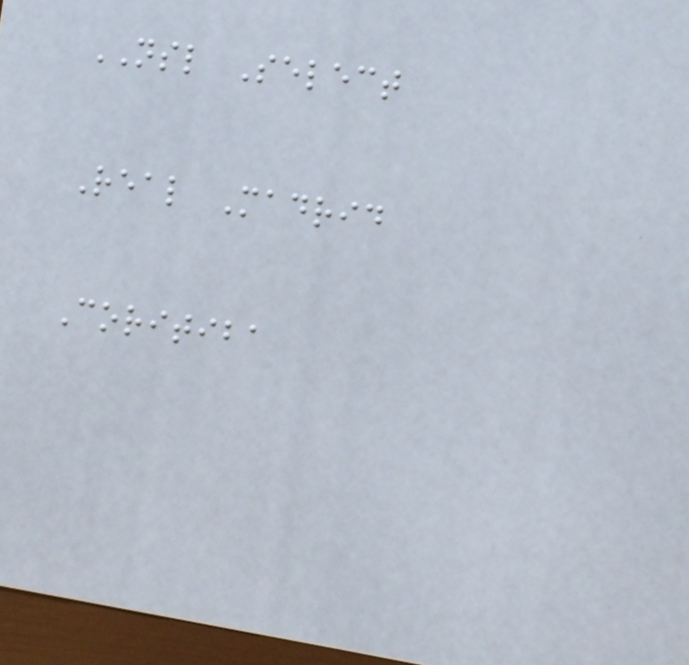NSL Select
Real Madrid
Coritiba
